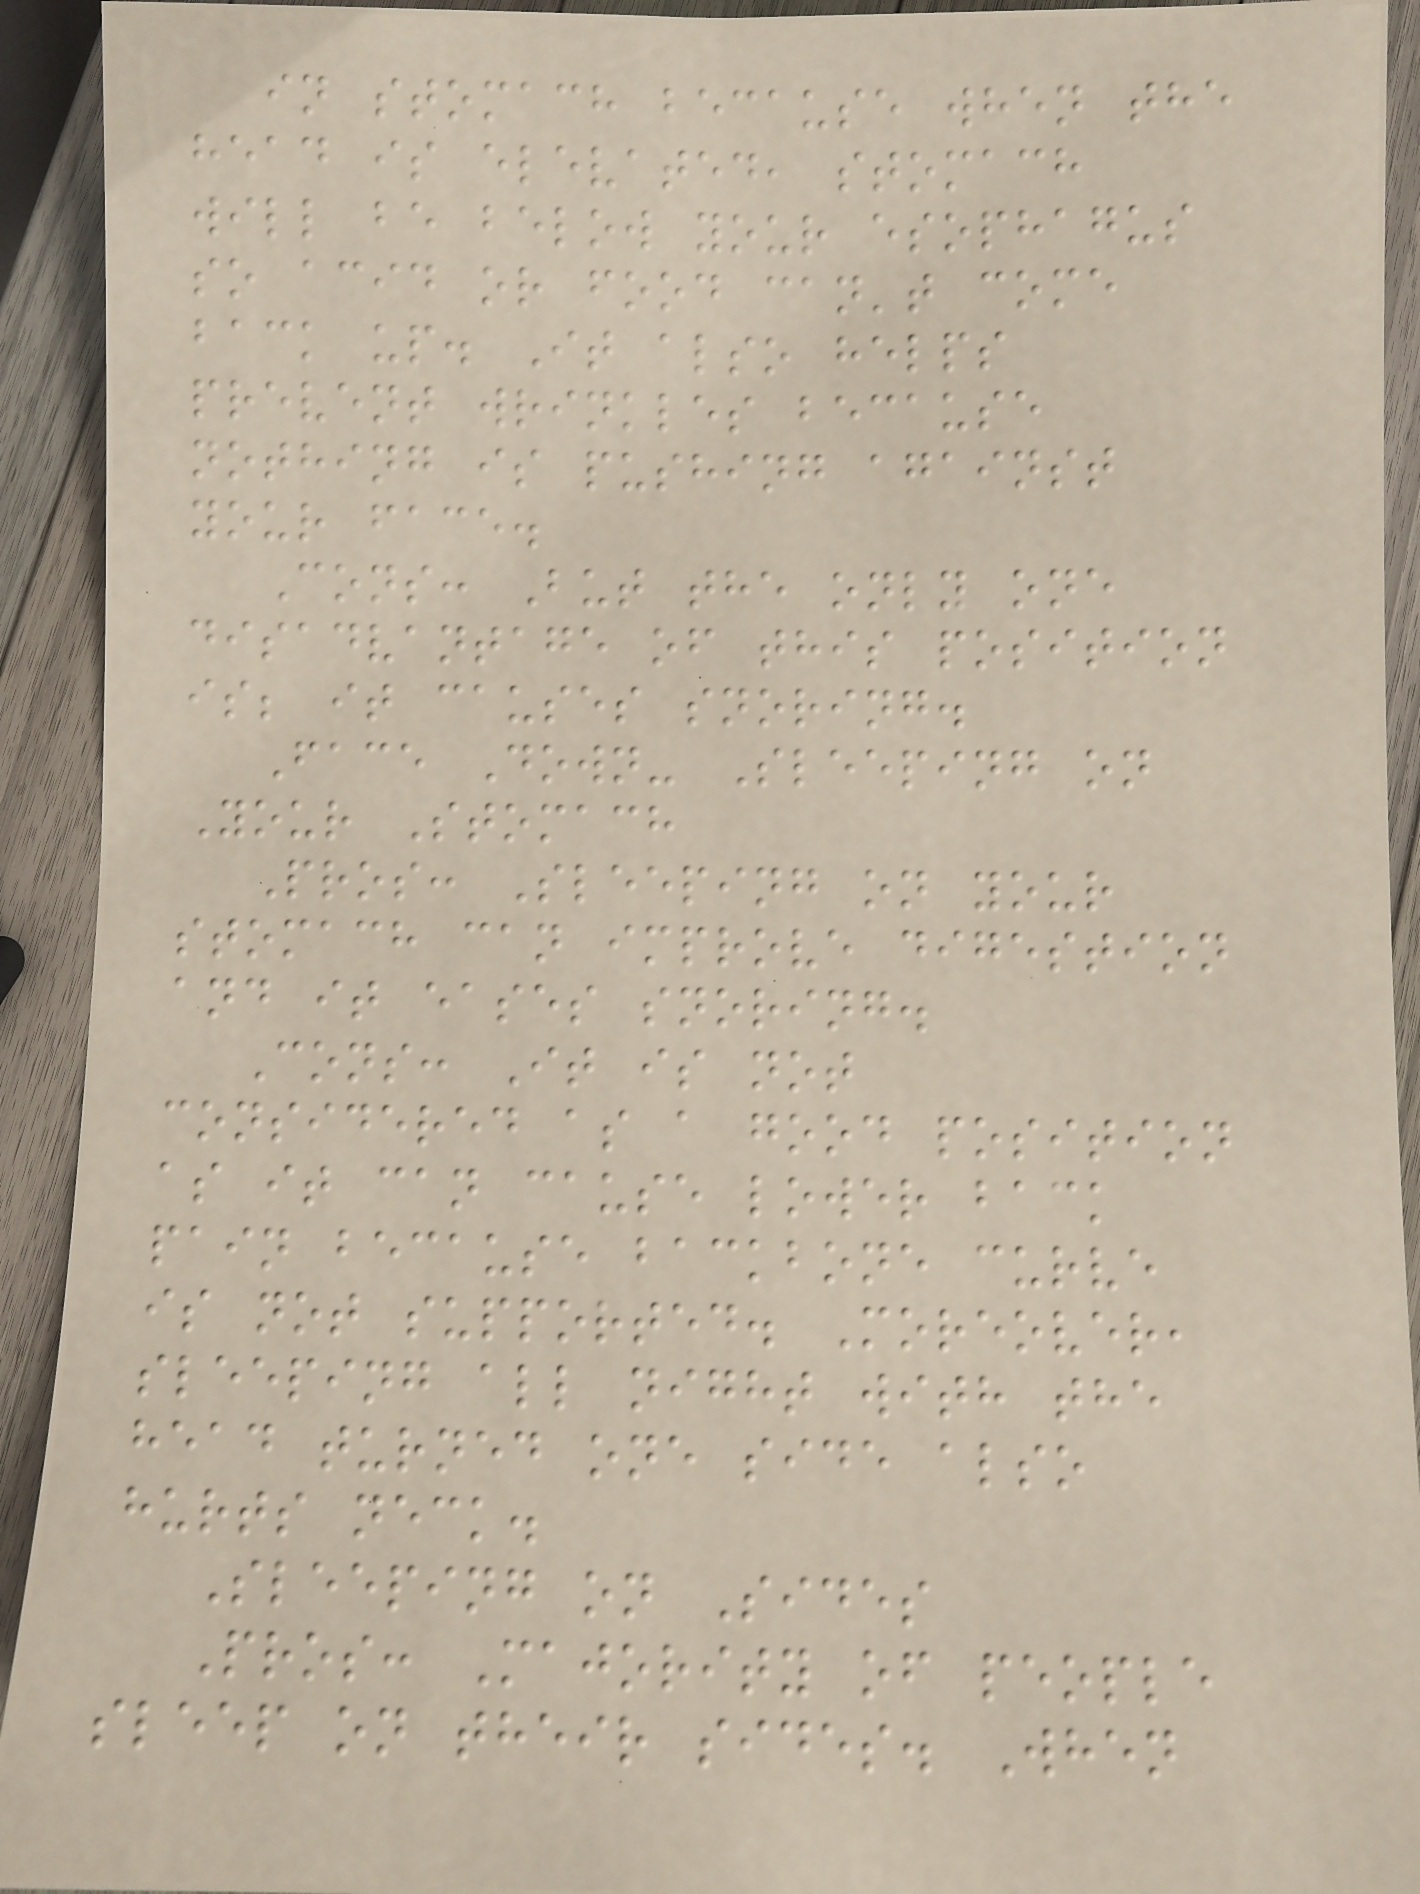in stomach because when the
head is elevated, stomach
will be below your esophagus
so acid or food can't come
back up. It also helps
prevent wrinkles because
nothing is pushing against
your face.
Cons: But the only one
disadvantage of this position
is; it causes snoring.
Face Down- Sleeping on
Your Stomach
Pros: Sleeping on your
stomach can improve digestion
and it eases snoring.
Cons: It is not
considered as a good position
as it can cause lower back
pain because backbone curve
is not supported. Moreover,
sleeping all night with the
head turned one side also
hurts neck.
Sleeping on Sides
Pros: Majority of people
sleep on their sides. When
